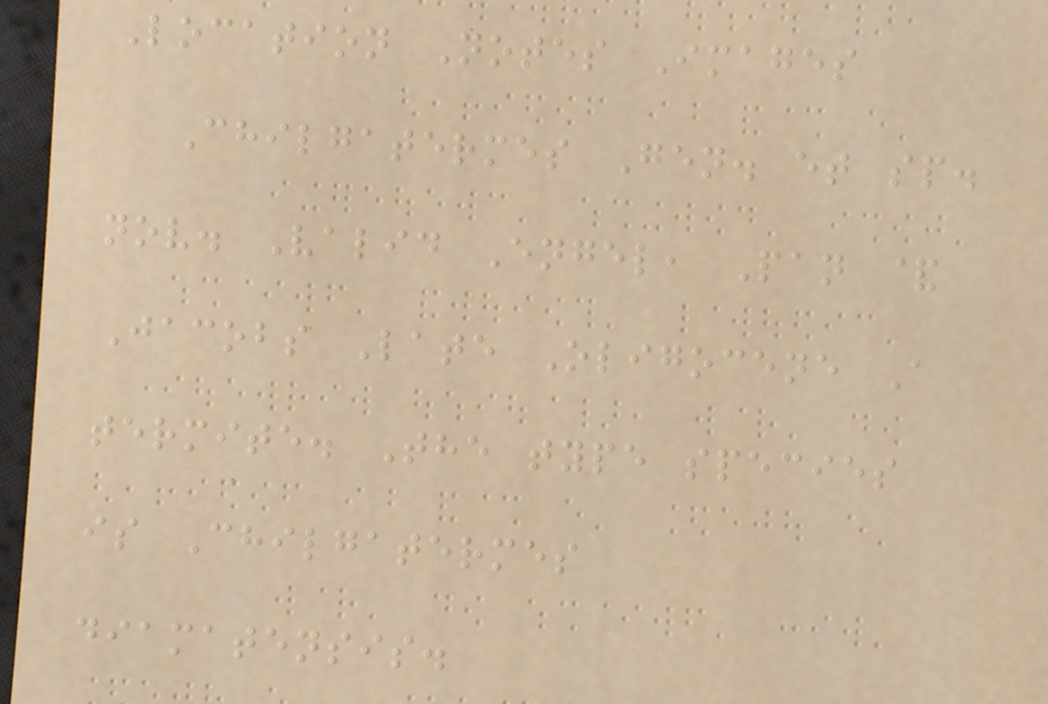Location Notes Images
Chilgatermes Gen. et sp.
nov. Valid Engel, Pan &
Jacobs Late Oligocene A
termite. The type species
is Chilgatermes
diamatensis.
